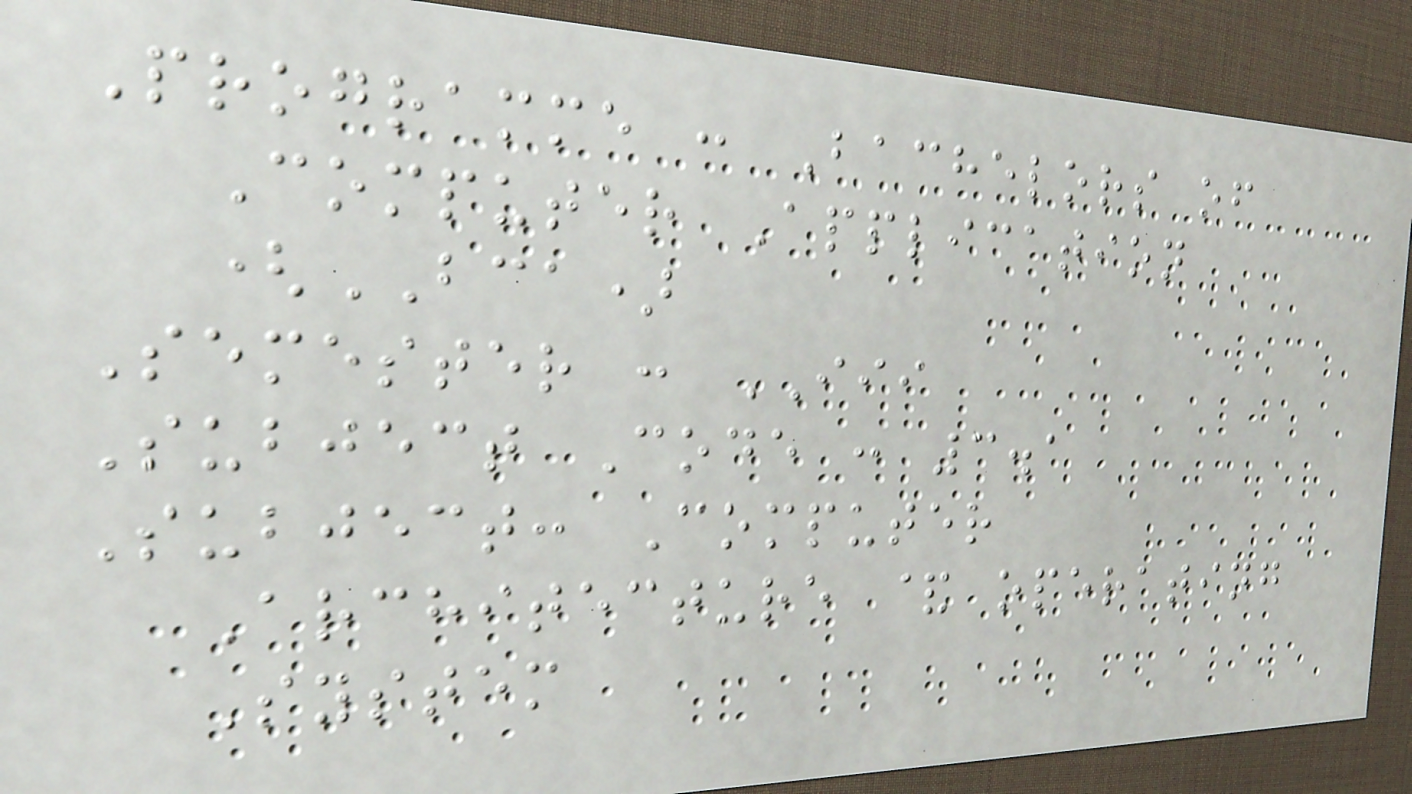Programme : Bachelors of
Computer Application
(BCA)
Semester : III
Subject Code : 3.1
Subject: Computer
Architecture & operating
System
